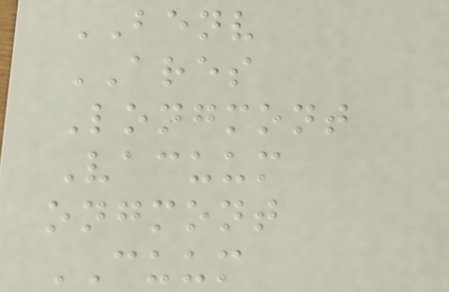BENV
ARES
Longmont
Vacuum
ongmont
CUUM
